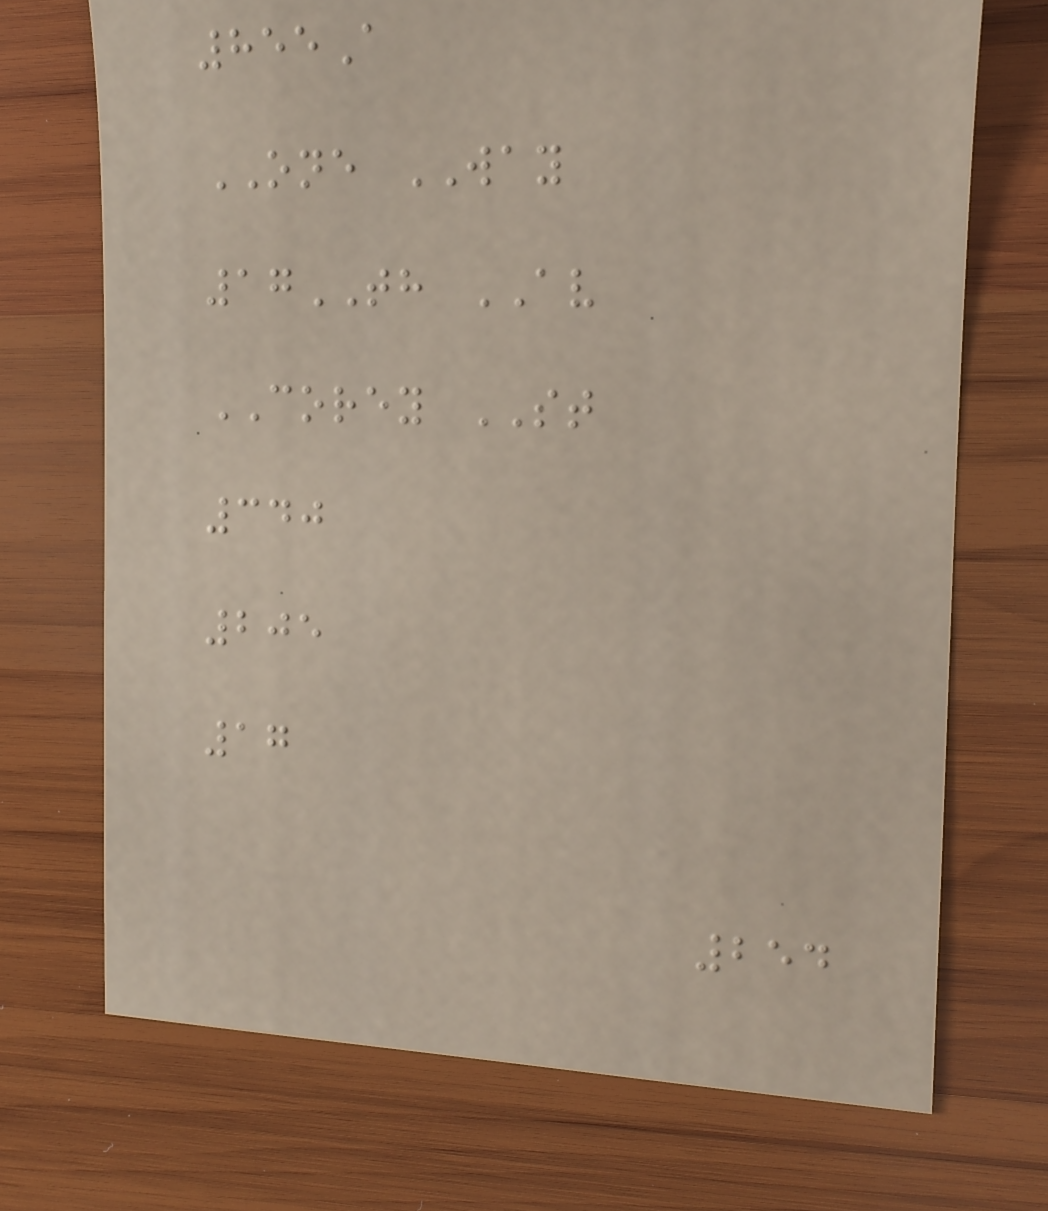855A
ONE WAY
17TH AV
COREY ST
340
205
17
254
